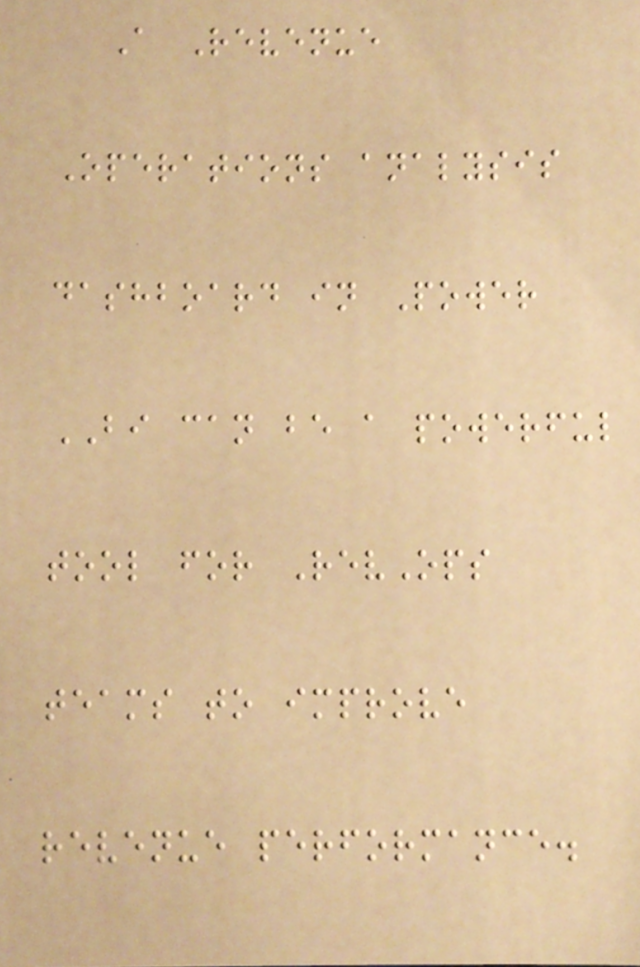A Revenue
Operations analysis
dashboard in Power
BI can be a powerful
tool for RevOps
teams to improve
revenue performance.
